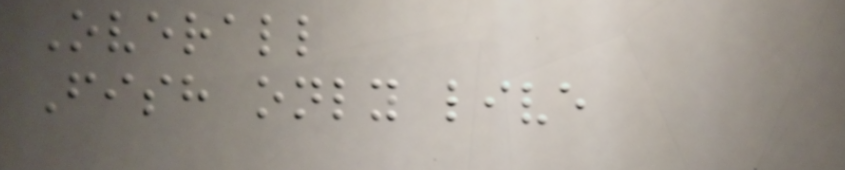Overall
Fish only live
